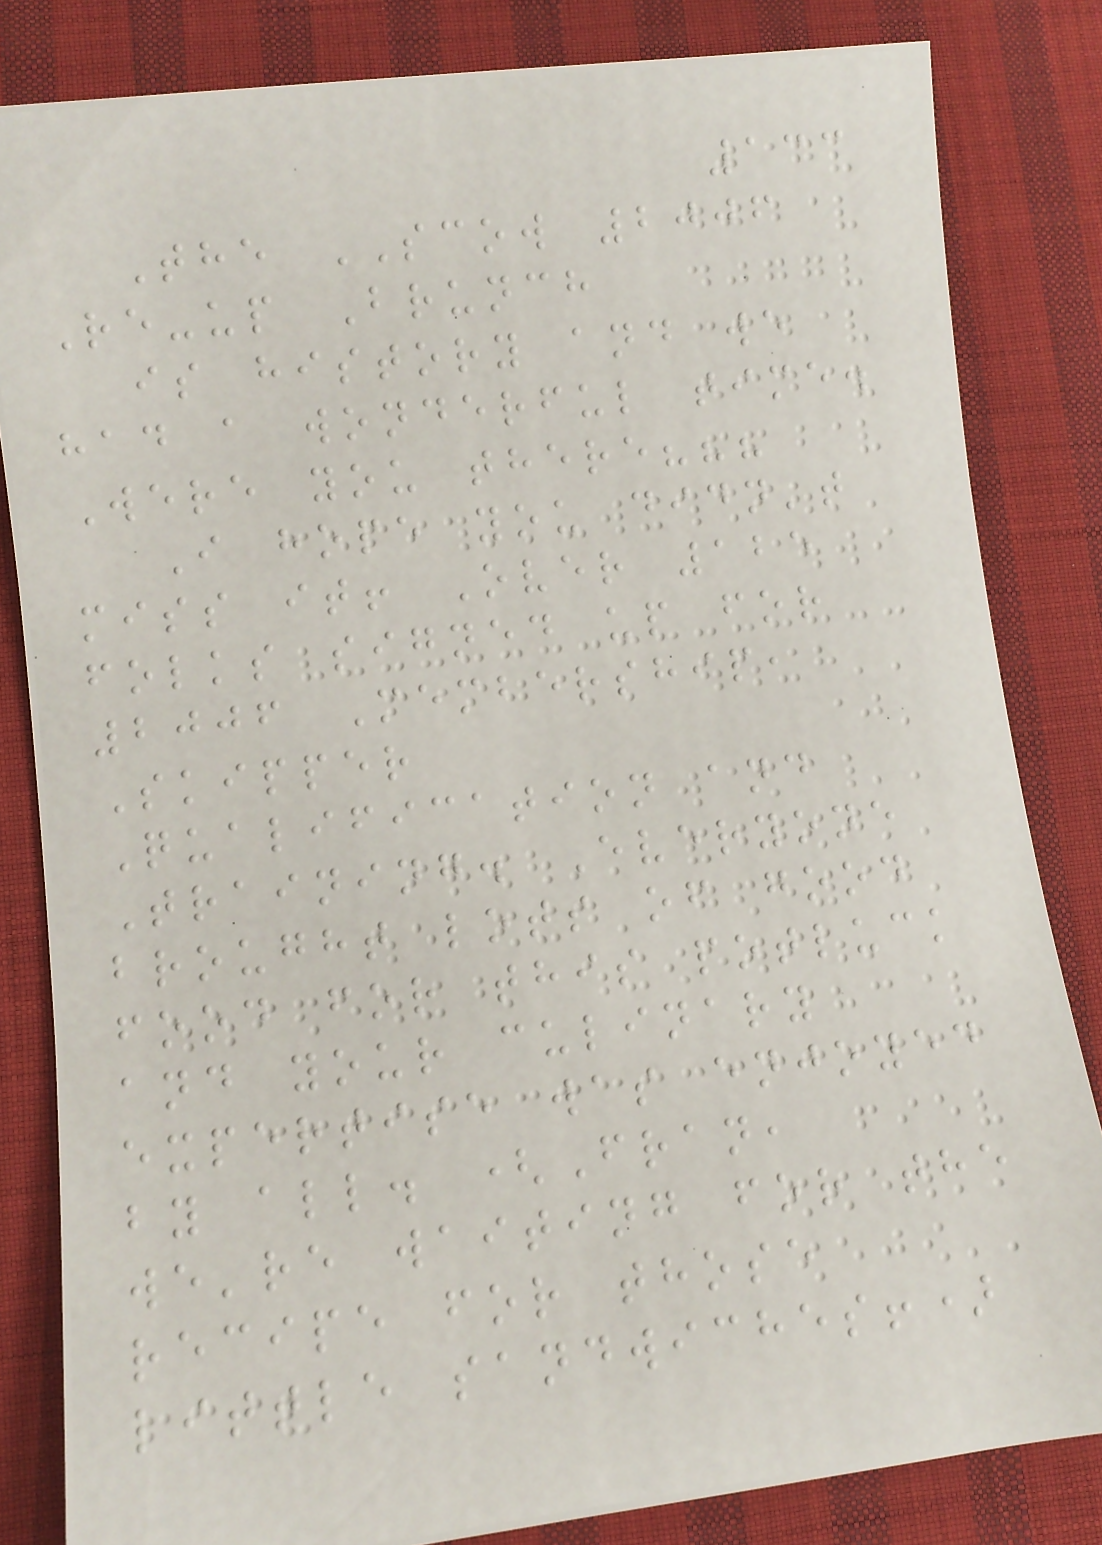133
The SCOW 2006
Re-up Brunch
is history and we
had a wonderful time.
Were you there???
I hope you didn't
miss it! Over 125
folks signed up for
2006 Membership,
Skipper
Qualification and
Training. Everyone
brought lots of good
food for this potluck
and your culinary
expertise was enjoyed
by all. (Fran,
we're waiting for the
recipe for those
little sandwiches!)
